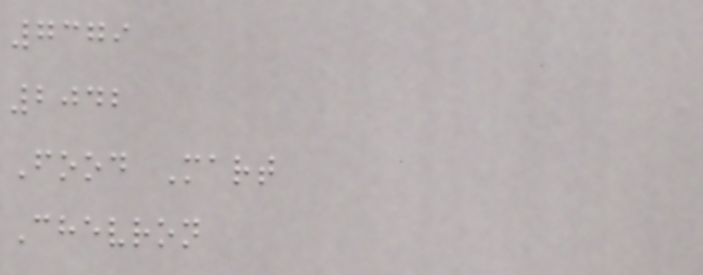7379
2042
Food Mart
Chevron
